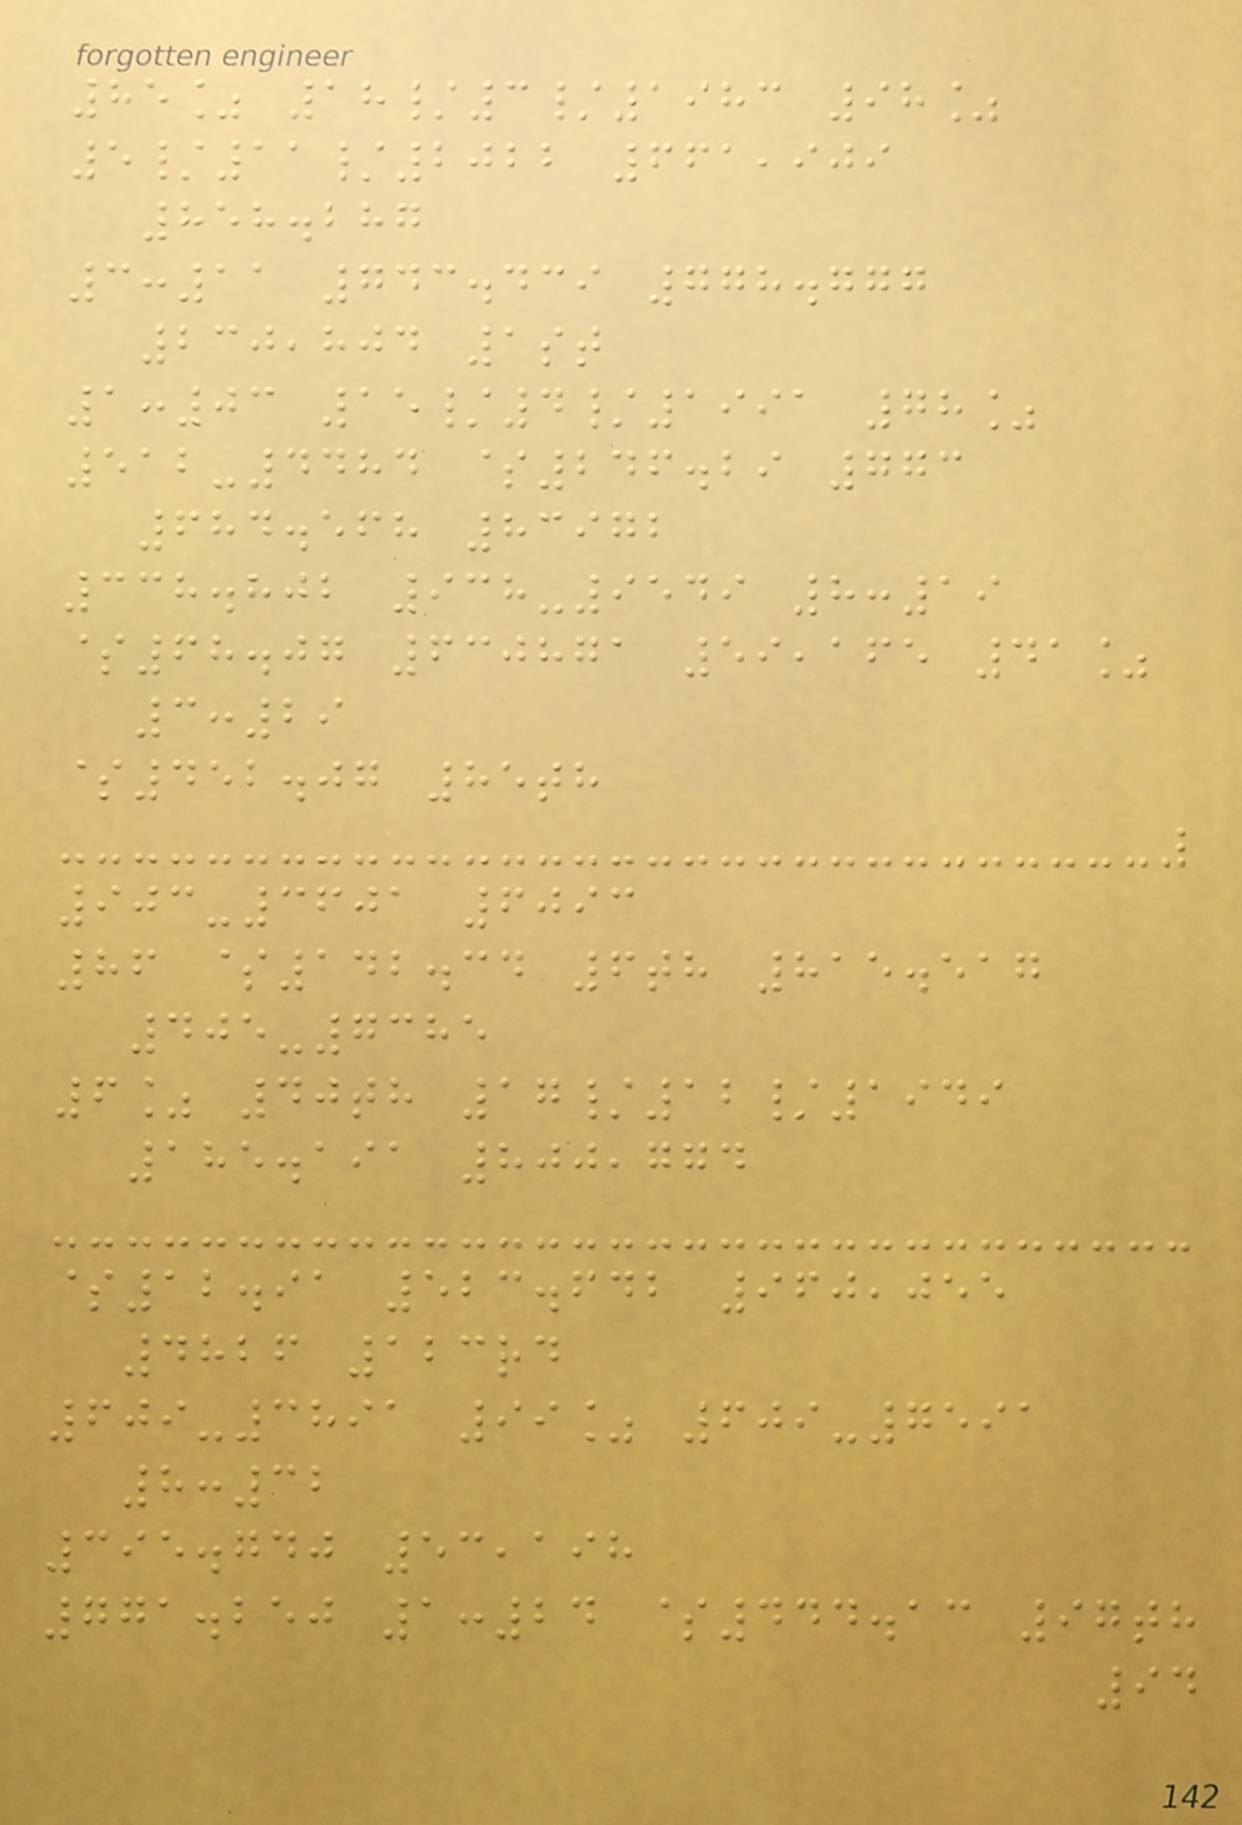85% 18/3/1983 98%
5/11/2022 661,909
858.287
3:11 743.439 778.777
230,804 1st
1:03 15/4/1991 78%
512-4484 $246.29 773
684.568 83972
338.802 938-9549 8:19
$68.07 630871 59,165 41%
3:29
$452.07 85th
903-3601 6093
86 $142.34 6th 815.517
405-7385
6% 40th 17/12/1949
185.191 800,774
$12.91 523.642 960,055
4826 123rd
609-3891 99% 609-7591
8:32
395.740 53,198
771.250 1:24 $444.13 97th
94
